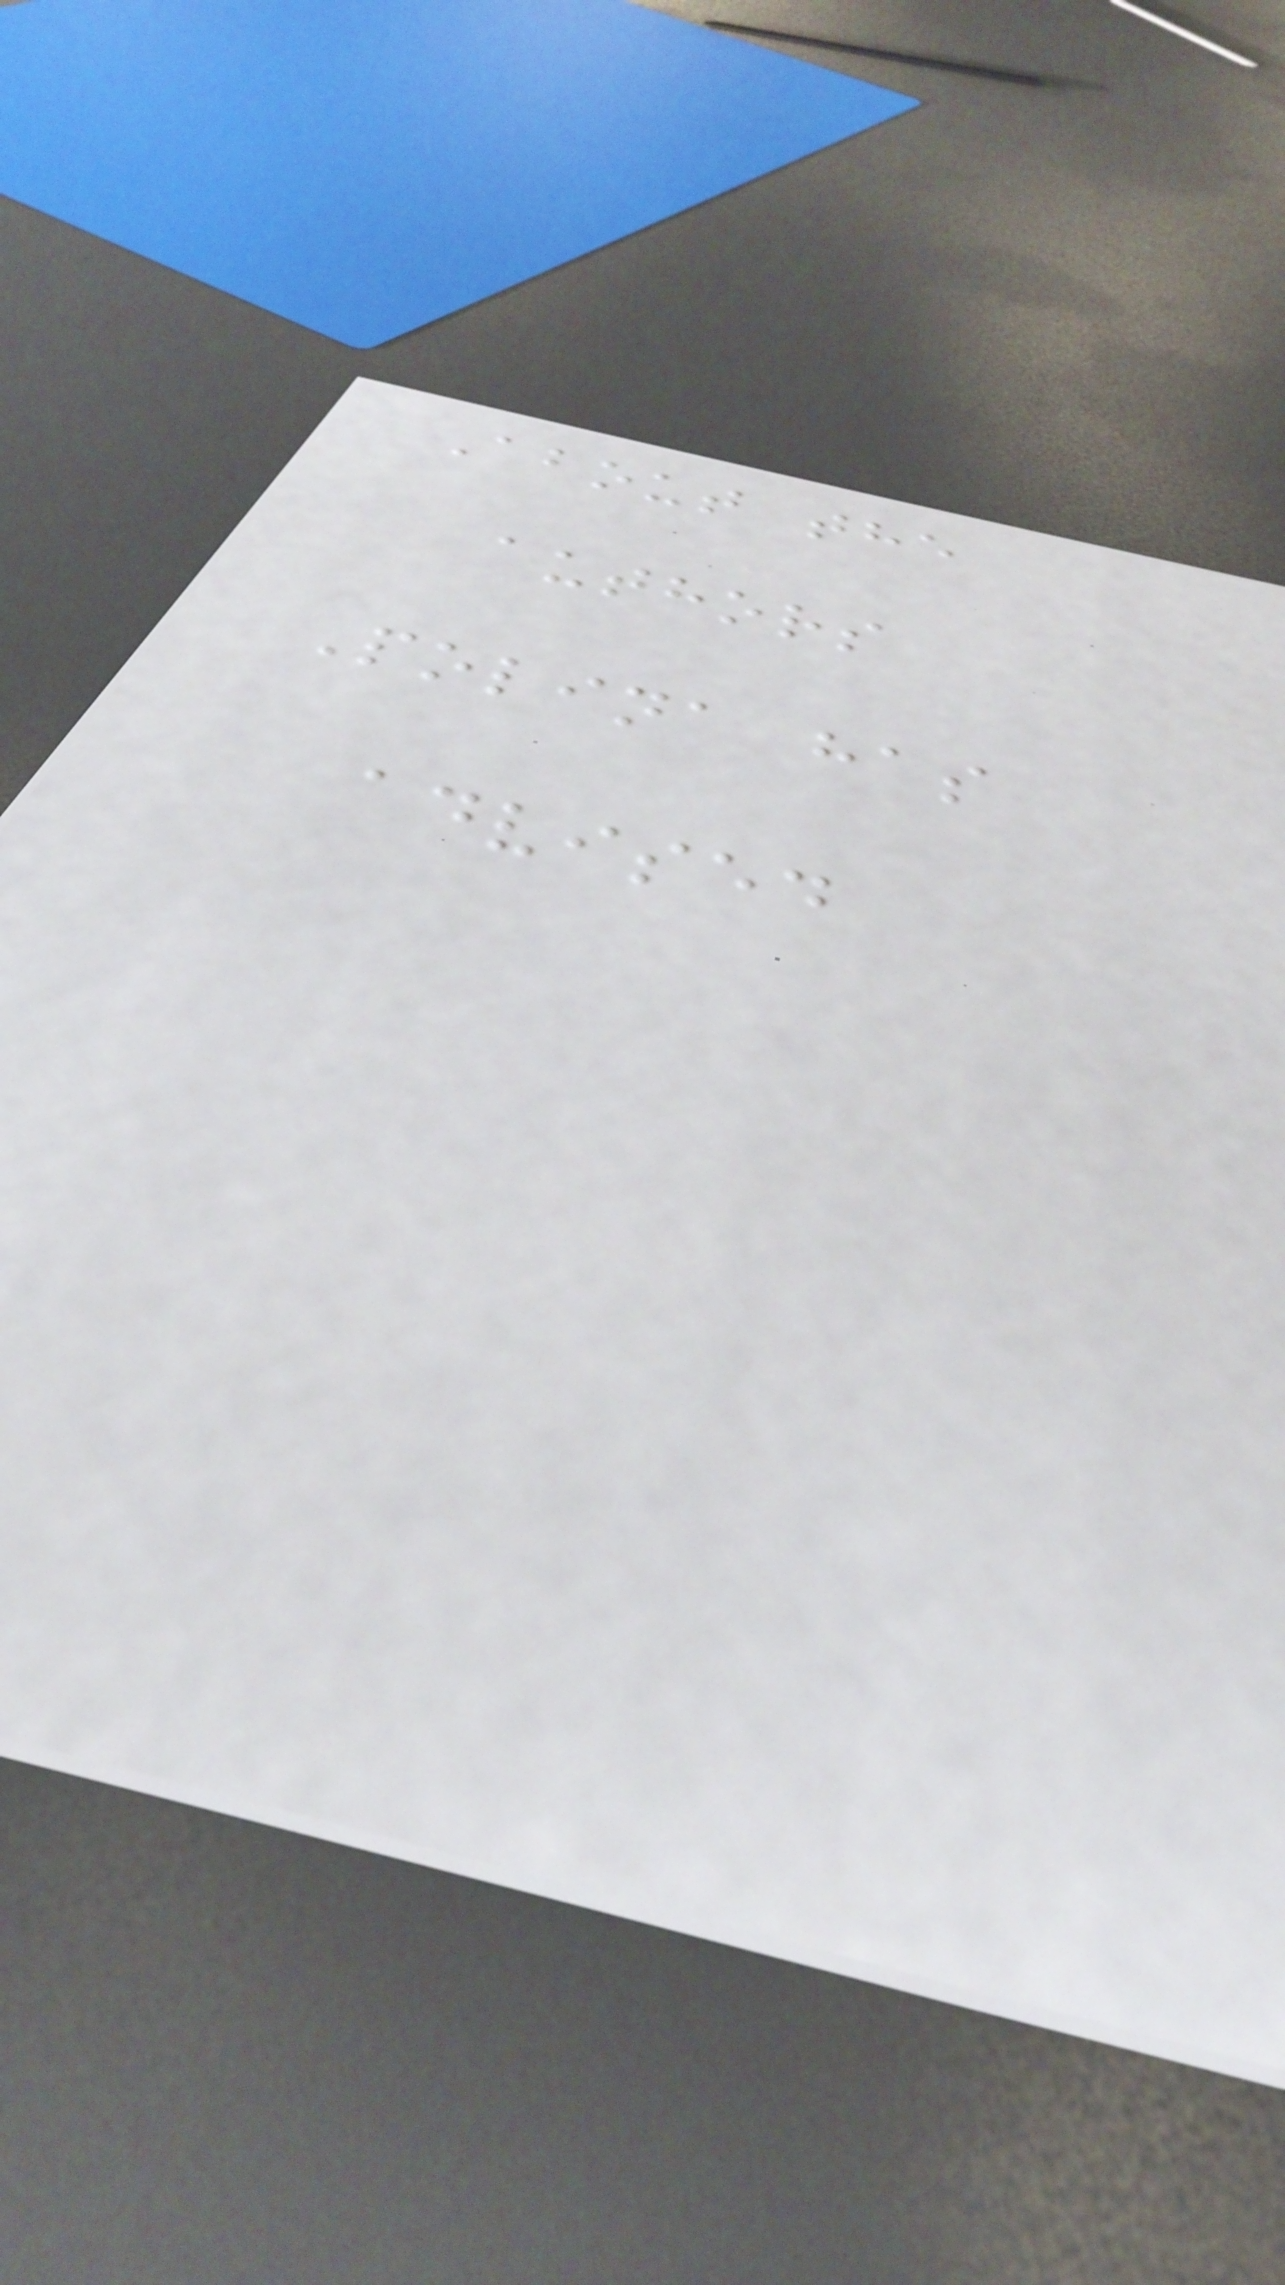About the
authors
Polina has
advised
